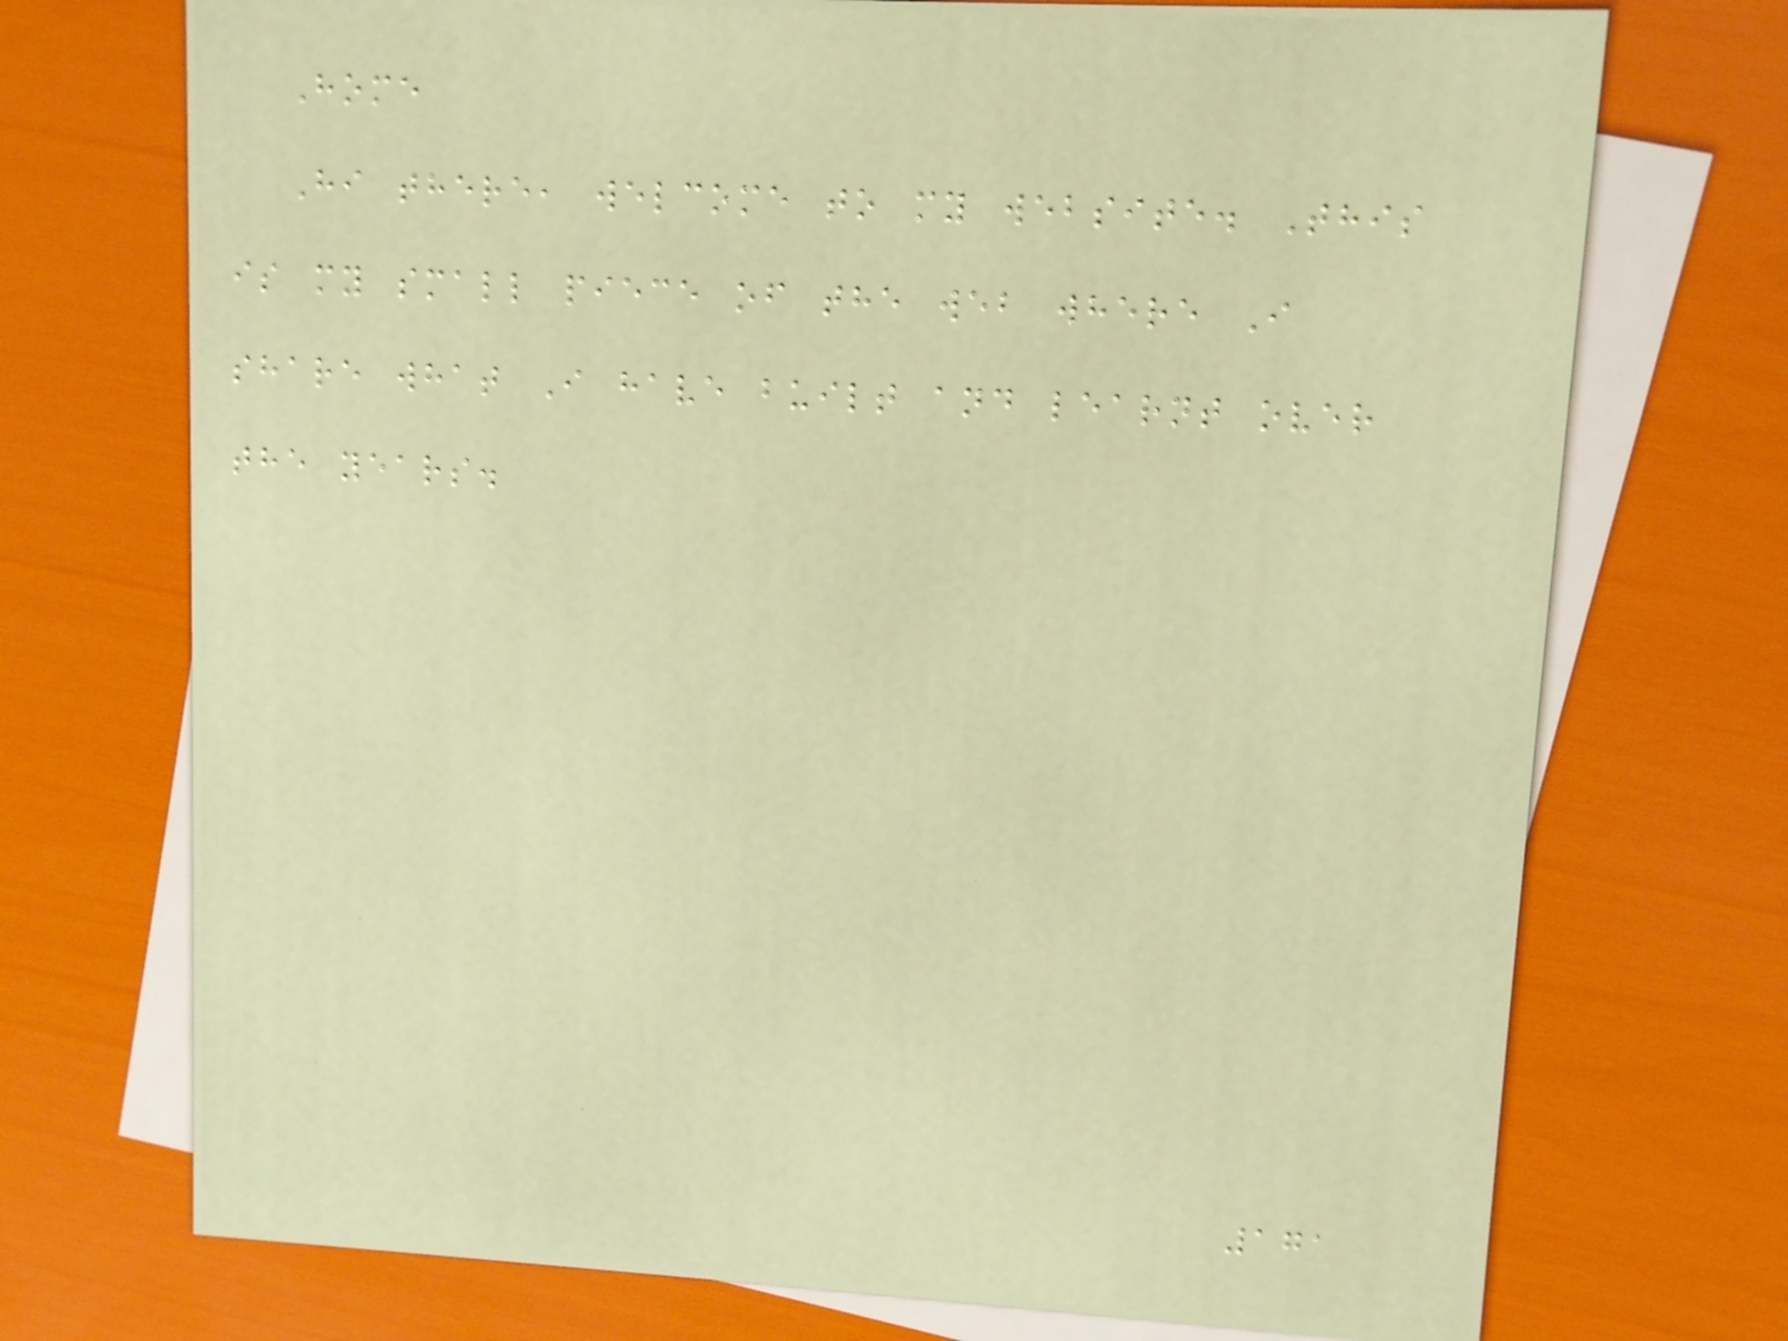Home
Hi there, welcome to my website. This
is my small piece of the web where I
share what I have built and learnt over
the years.
171
